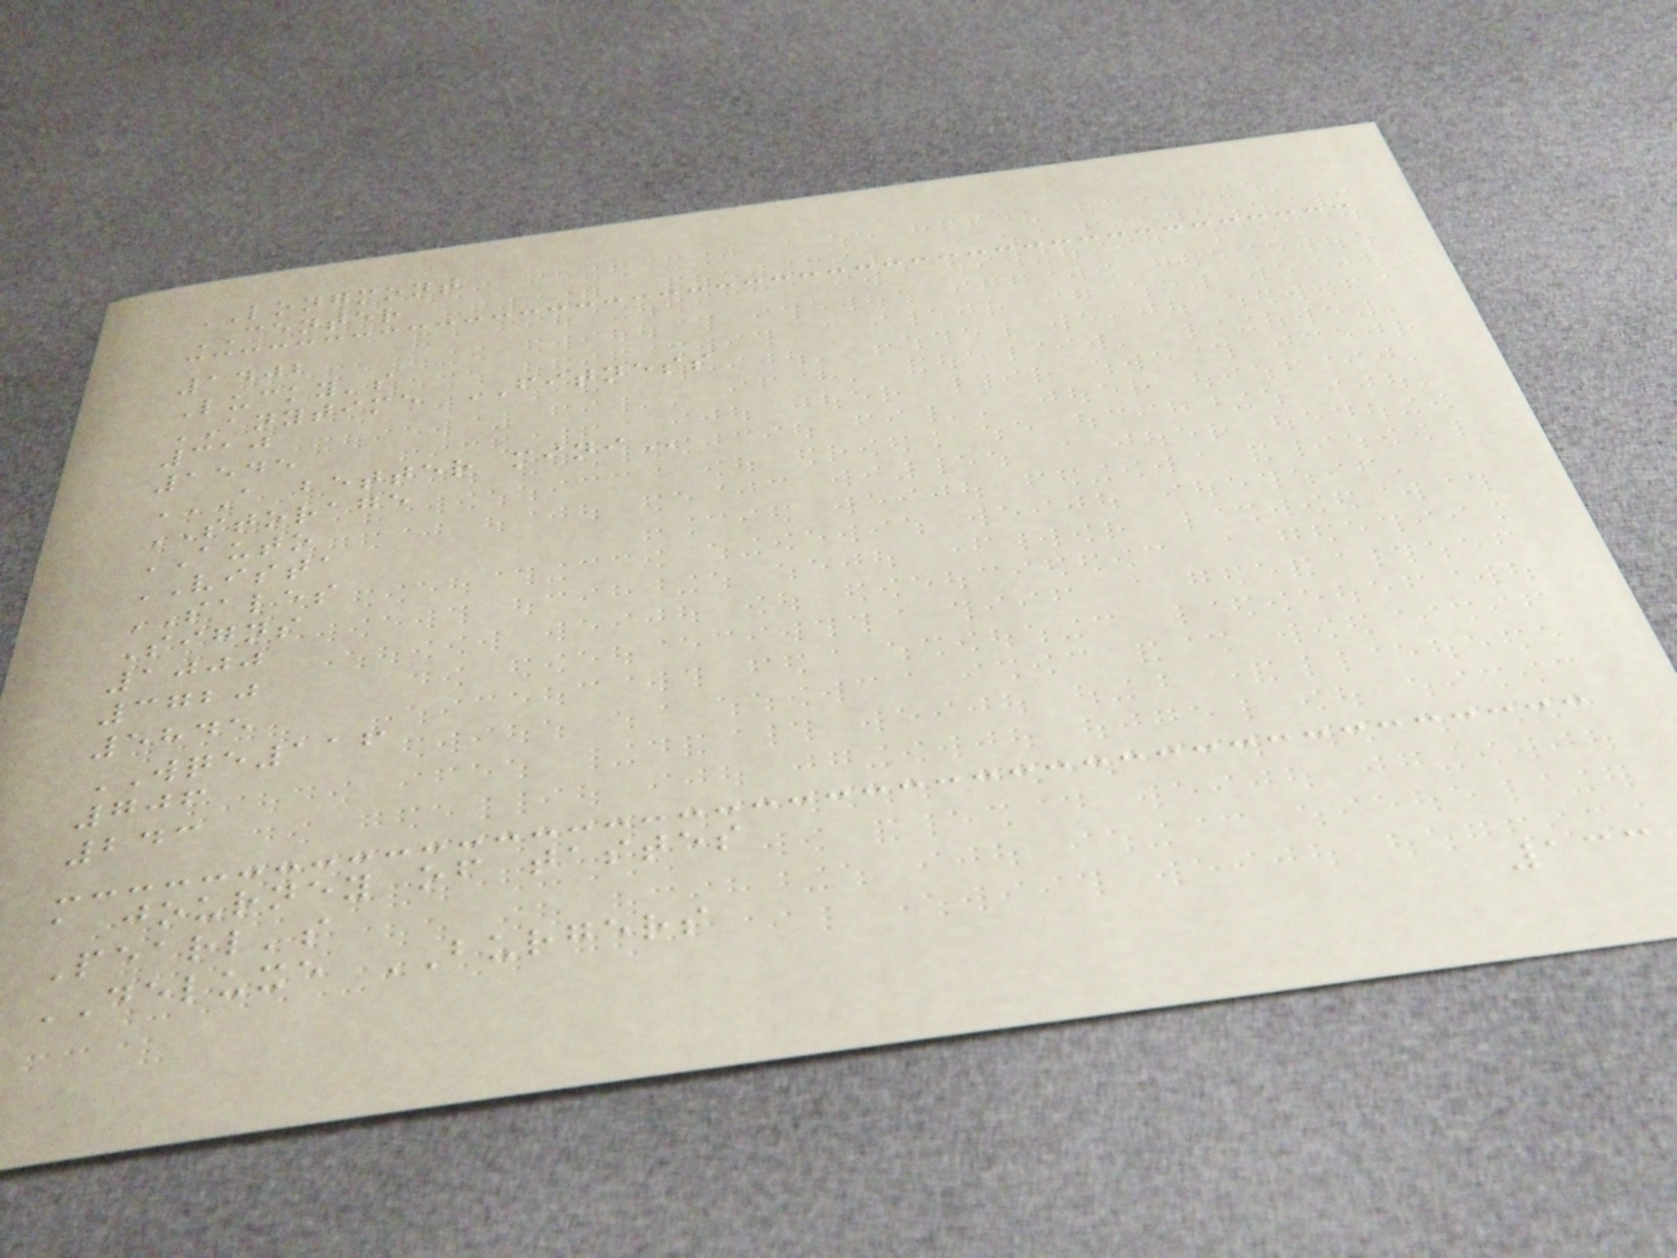LONGMONT
CENTER
1402
Lucky's
ANYTIME FITNESS
310
1545
A BETTER MINI
STORAGE
AUTO
VISTA
SALES
Signs
1000
3720
5845
WQE116
706
243
a journey of tastes
Pearl's
DELUXE BURGERS
133
